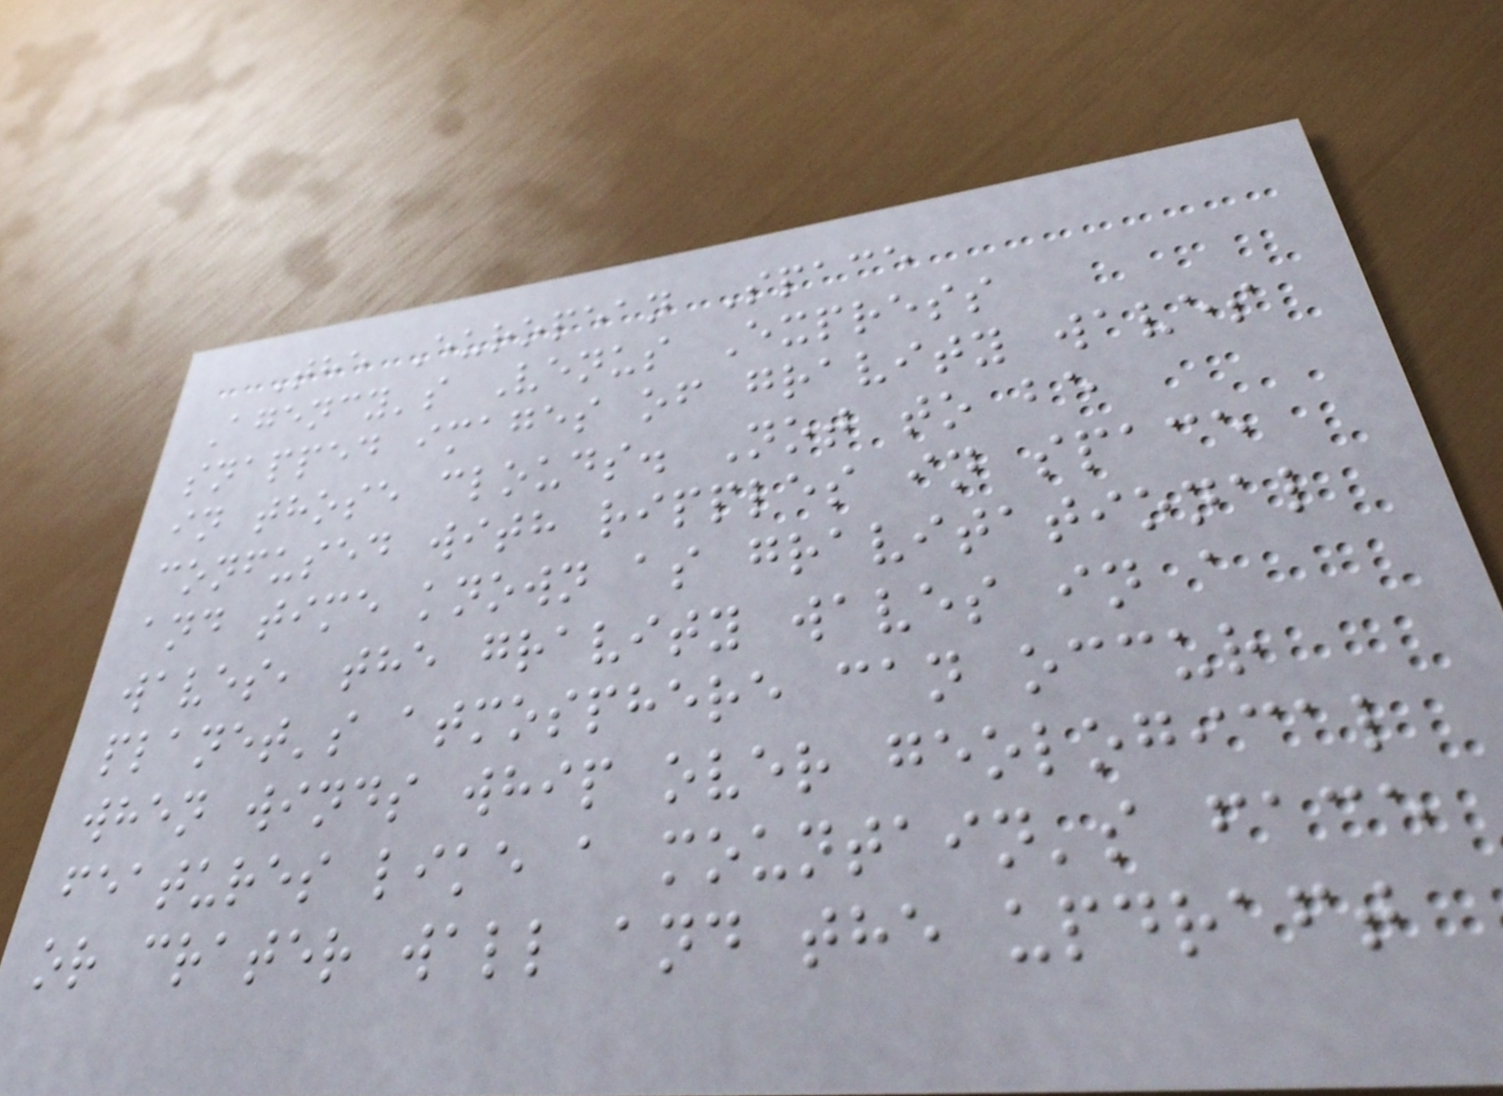The European Space
Agency's Venus Express
snapped images of gravity waves
in those clouds. Not to be
confused with ripples in space
and time known as gravitational
waves, the gravity waves in a
planet's atmosphere can occur
when winds whip over geological
features like a mountain's face
or crater wall and the updraft
